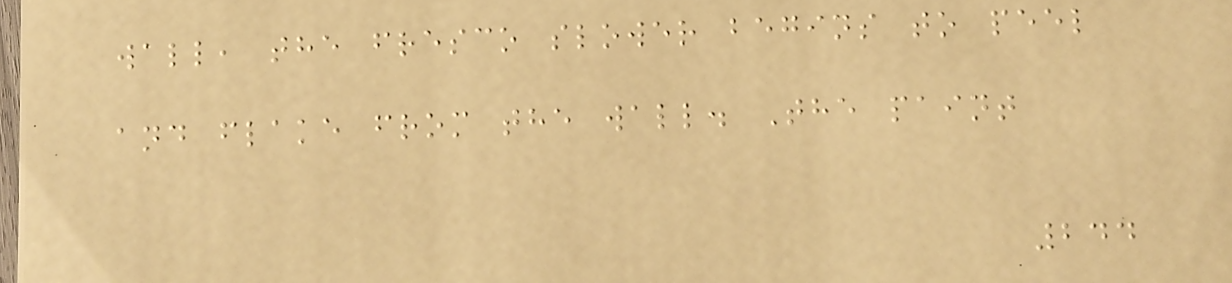wall, the fresco slower begins to peel
and flake from the wall. The paint
244
